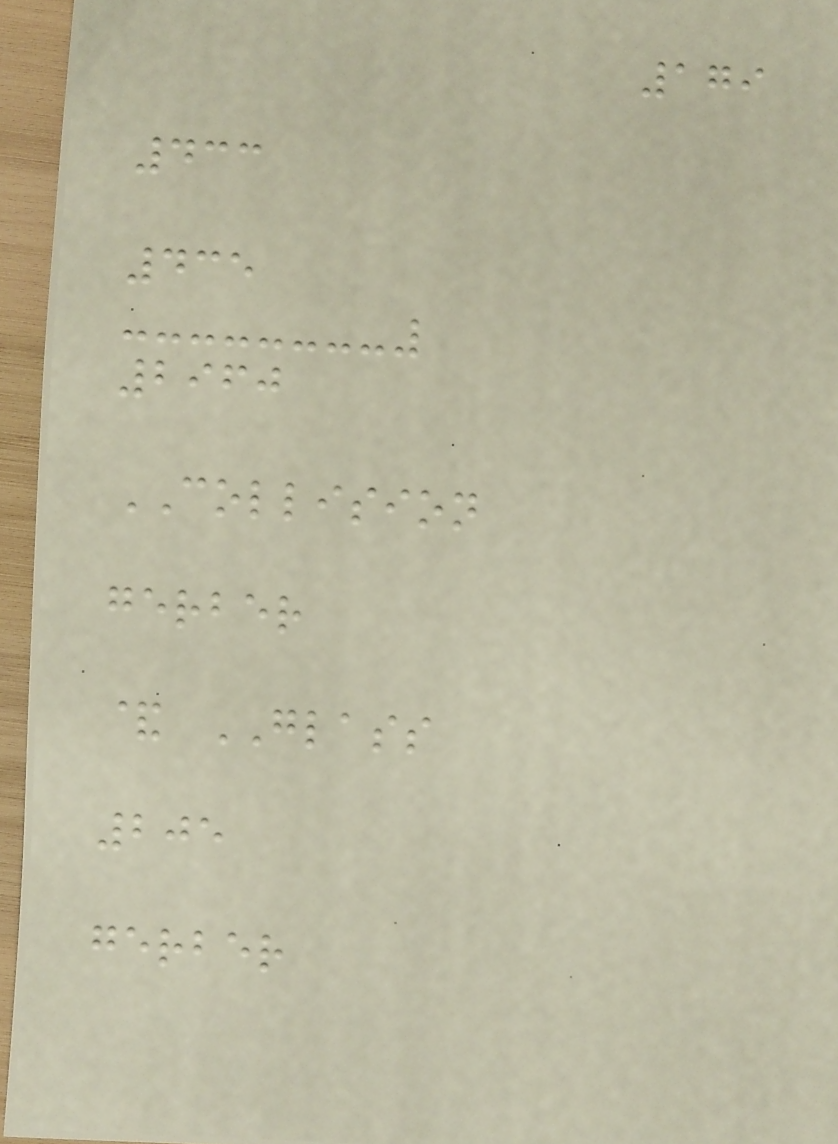179
433
435
2960
COLLISION
gerber
& GLASS
205
gerber
